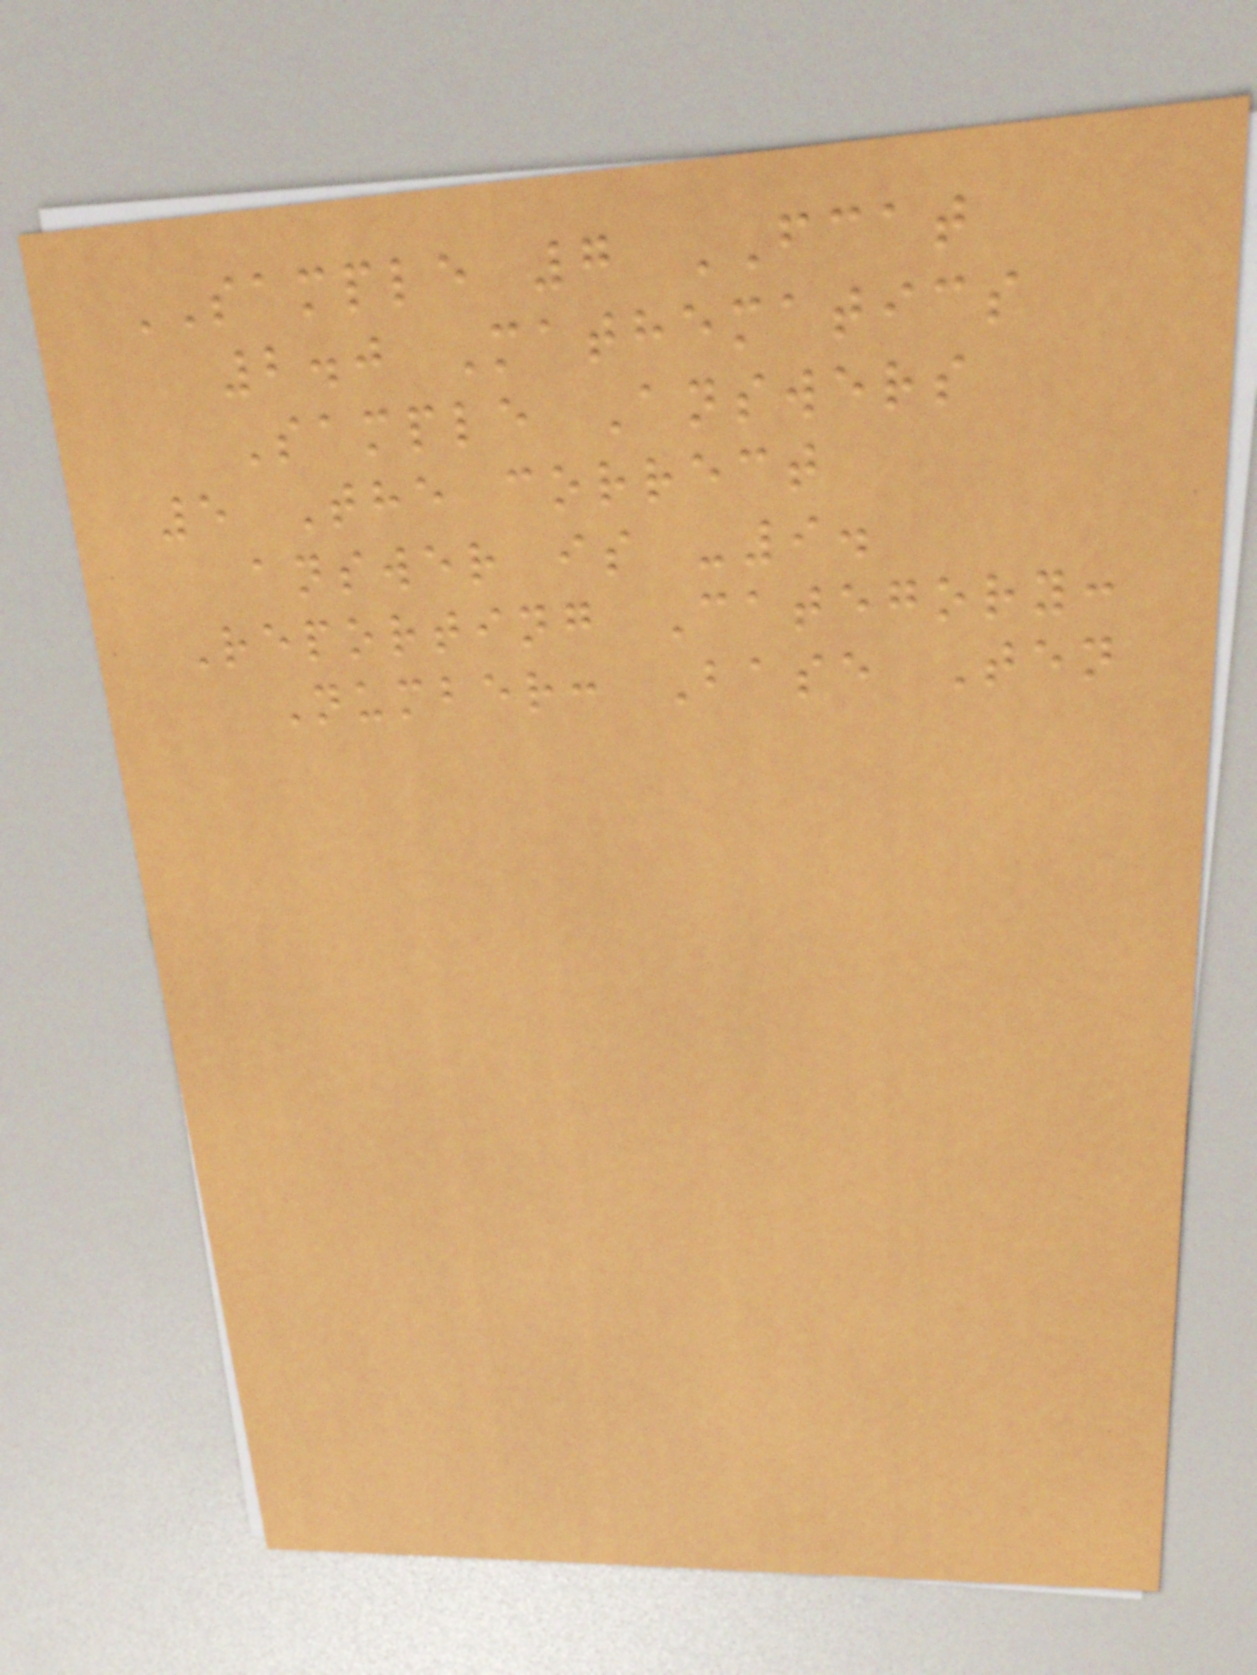SAMPLE 7 FCAT
2.0 Mathematics
Sample Answers
5 The correct
answer is -9.
Reporting Category:
Number: Base Ten
